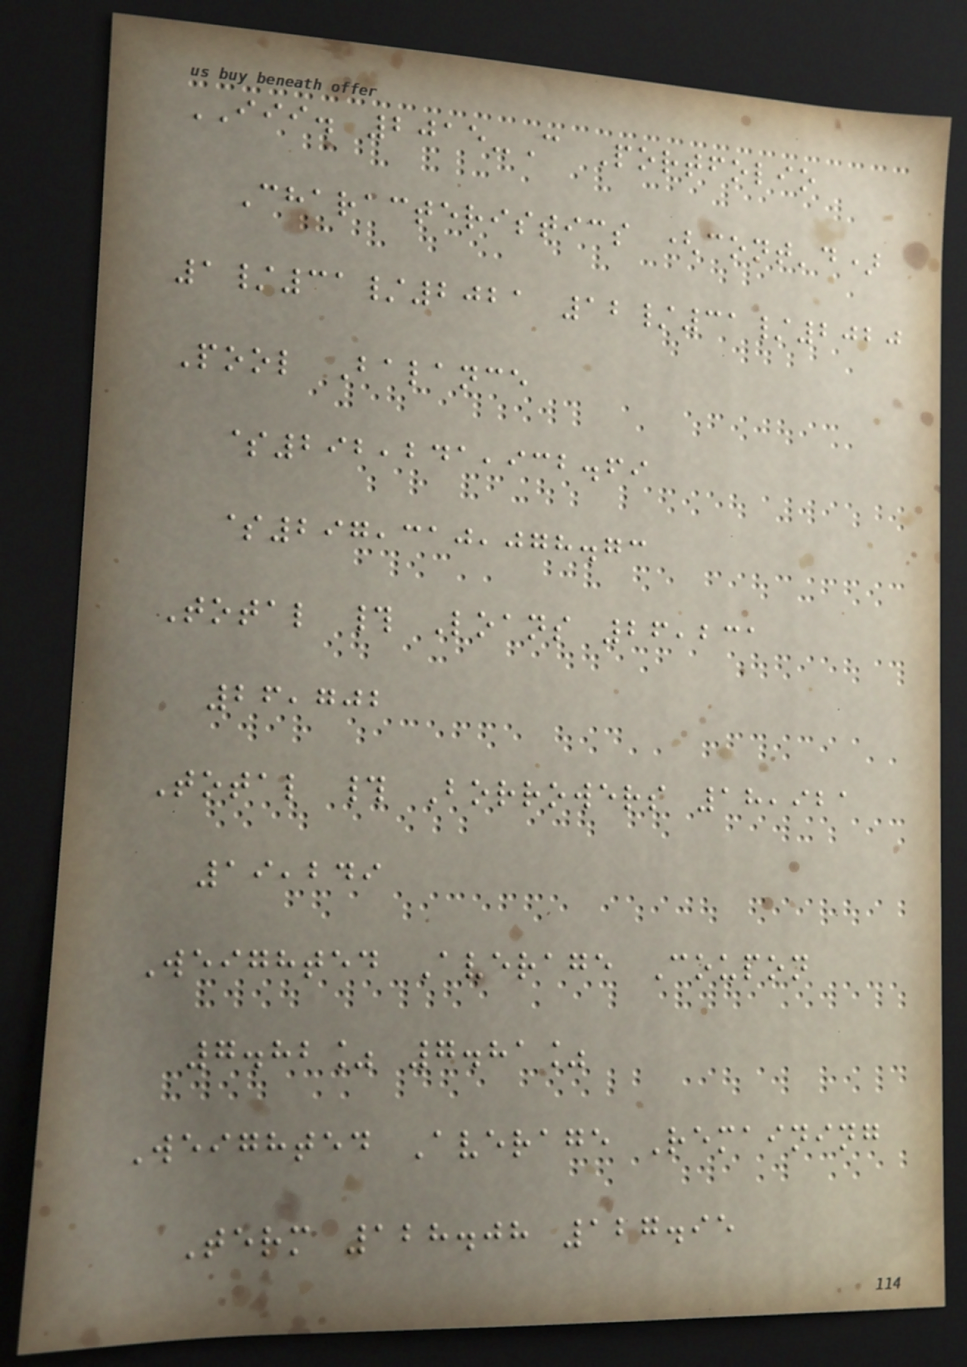III. 2015-C Portfolio
Characteristics (cont'd)
1/31/2021 12/31/2020
Pool Balance
$292,241,932.69
$297,310,078.73
Total # Loans 26,231
26,702
Total # Borrowers 18,921
19,249
Weighted Average Coupon
7.82% 7.81%
Weighted Average Remaining
Term 128.08 127.95
